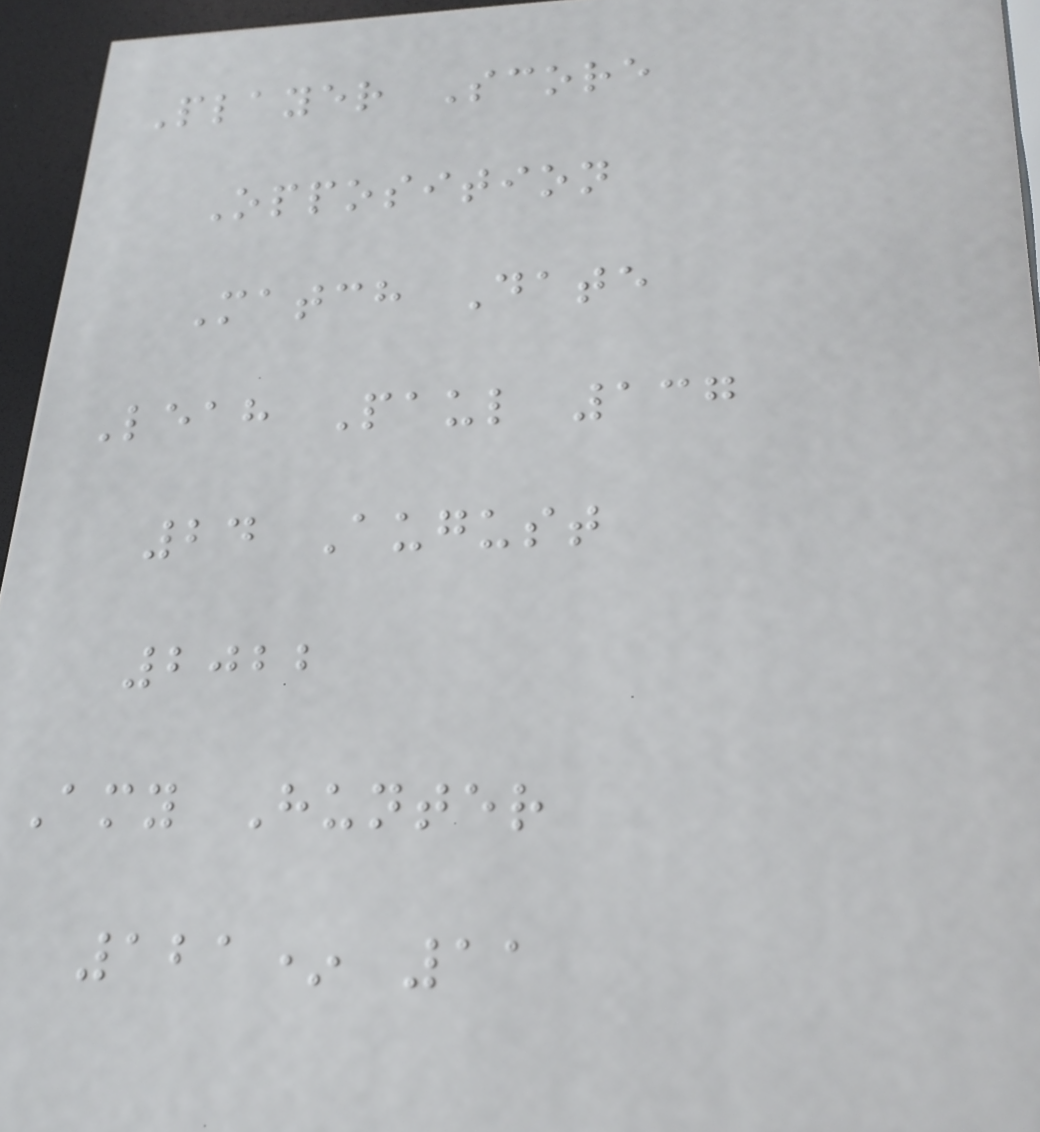Player Score
Opposition
Match Date
Leah Paul 137
24 August
2022
Amy Hunter
121* 11
